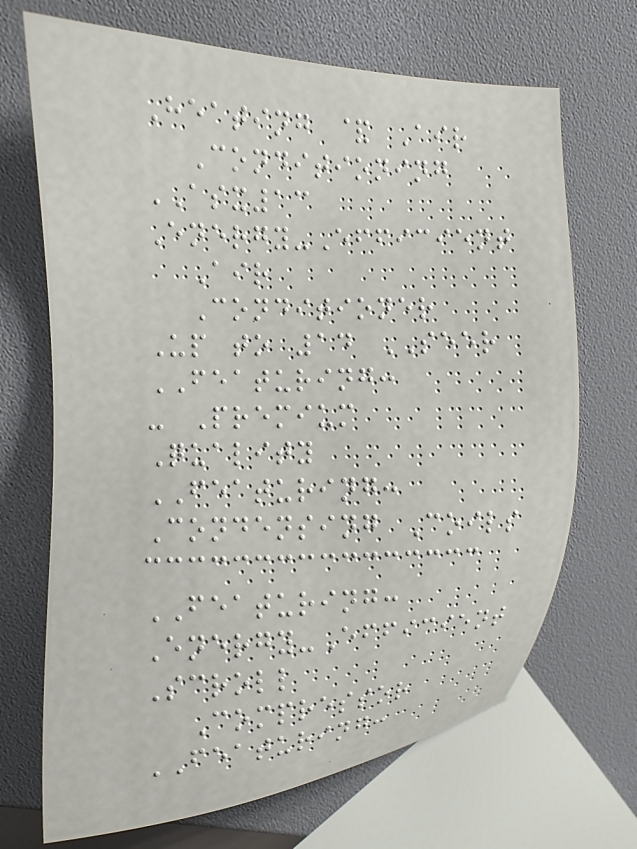Heating & Air
Conditioning
ASX13
Energy-Efficient
Air
Conditioner
Up to 14 SEER
FEATURING:
- Premium
Quality
FEATURING:
Condensing Coils
FEATURING:
Energy-Efficient
Scroll
Compressor
FEATURING:
